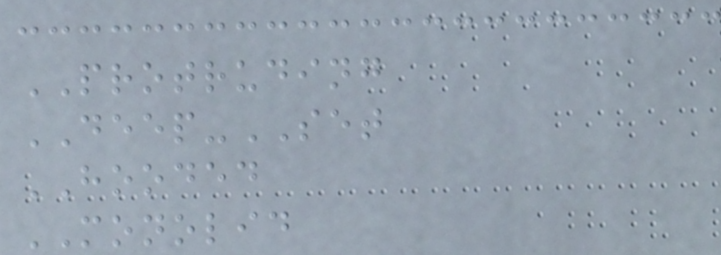PROTRUDING
DEEP-SET
HOODED
MONOLID
